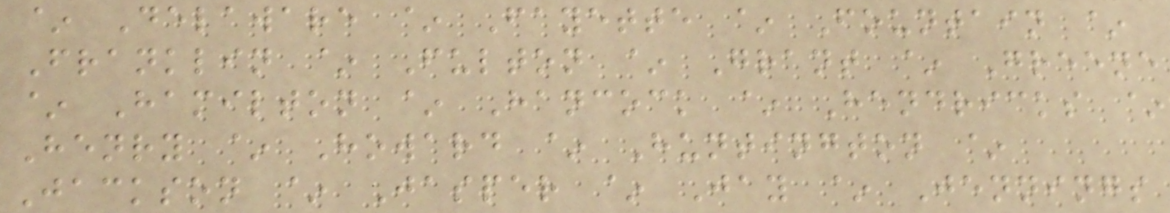~ Delaware ~ Fayette ~ Fountain ~
Franklin ~ Fulton ~ Grant ~ Greene
~ Hamilton ~ Hancock ~ Hendricks ~
Henry ~ Howard ~ Huntington ~
Jackson ~ Jasper ~ Jay ~ Jennings
